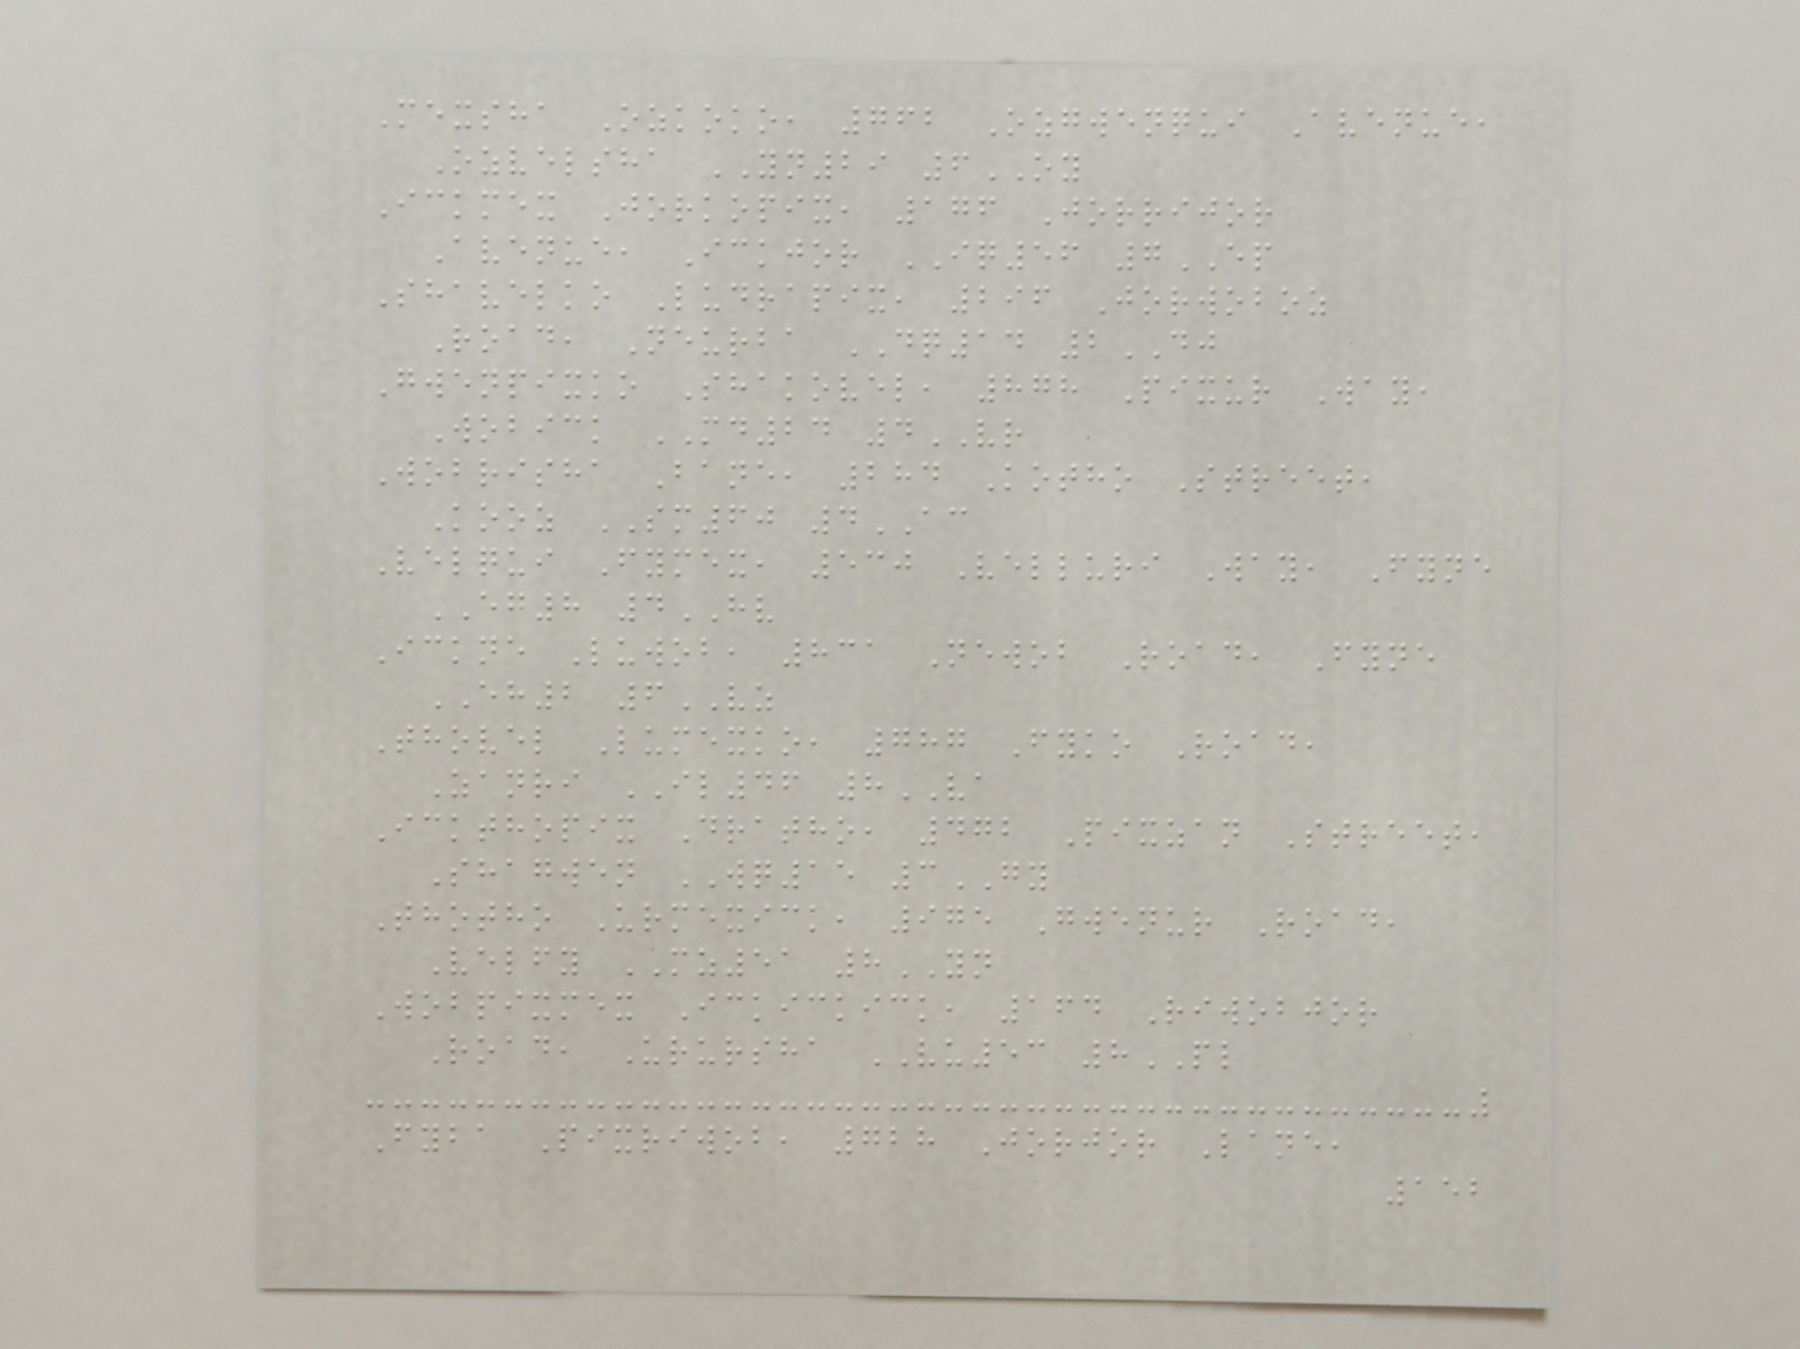Mexsha Ozkoko, 762 Ozgwenqui Avenue,
Ozvelsha YN29 6OY
Ickmex Jorkopix, 176 Jorrijor
Avenue, Ickjor IQ56 7EP
Shavelko Ludrapix, 296 Jorwoboz
Road, Neurba DQ14 2DJ
Gwenpixko Shakovel, 878 Pixur Way,
Wobick MD24 4VR
Wobrisha Bane, 284 Kotho Street,
Kooz SM60 4AC
Velqui Fymex, 530 Velluri Way, Fyne
EG8 4HV
Ickne Luwob, 831 Newob Road, Fyne
EH2 6VZ
Thovel Lumexko, 787 Fyko Road,
Zanri IL46 8VA
Ickthopix Dratho, 472 Pixzan Street,
Shagwen WQ15 3GY
Thotho Urmexick, 975 Gwenur Road,
Velfy MZ51 8YN
Wobpixmex Ickickick, 164 Riwobjor
Road, Urursha VU53 8PL
Fyba Pixriwob, 728 Jorjor Lane,
152
